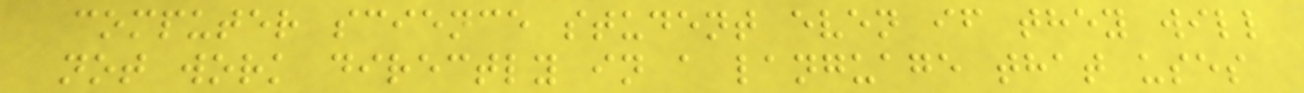computer science student even if they will
not work directly in a language that uses
